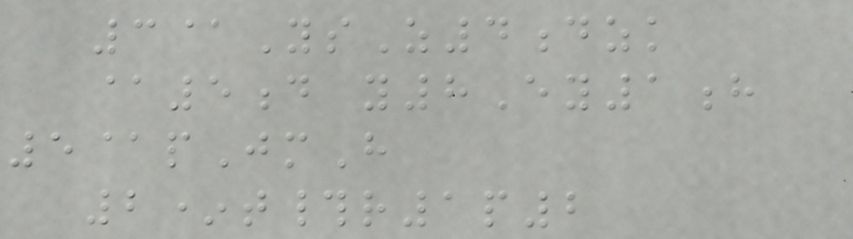3@YsZ4dzk
@5d y8Ey1h
5@pJmH
2*t#r1p2
